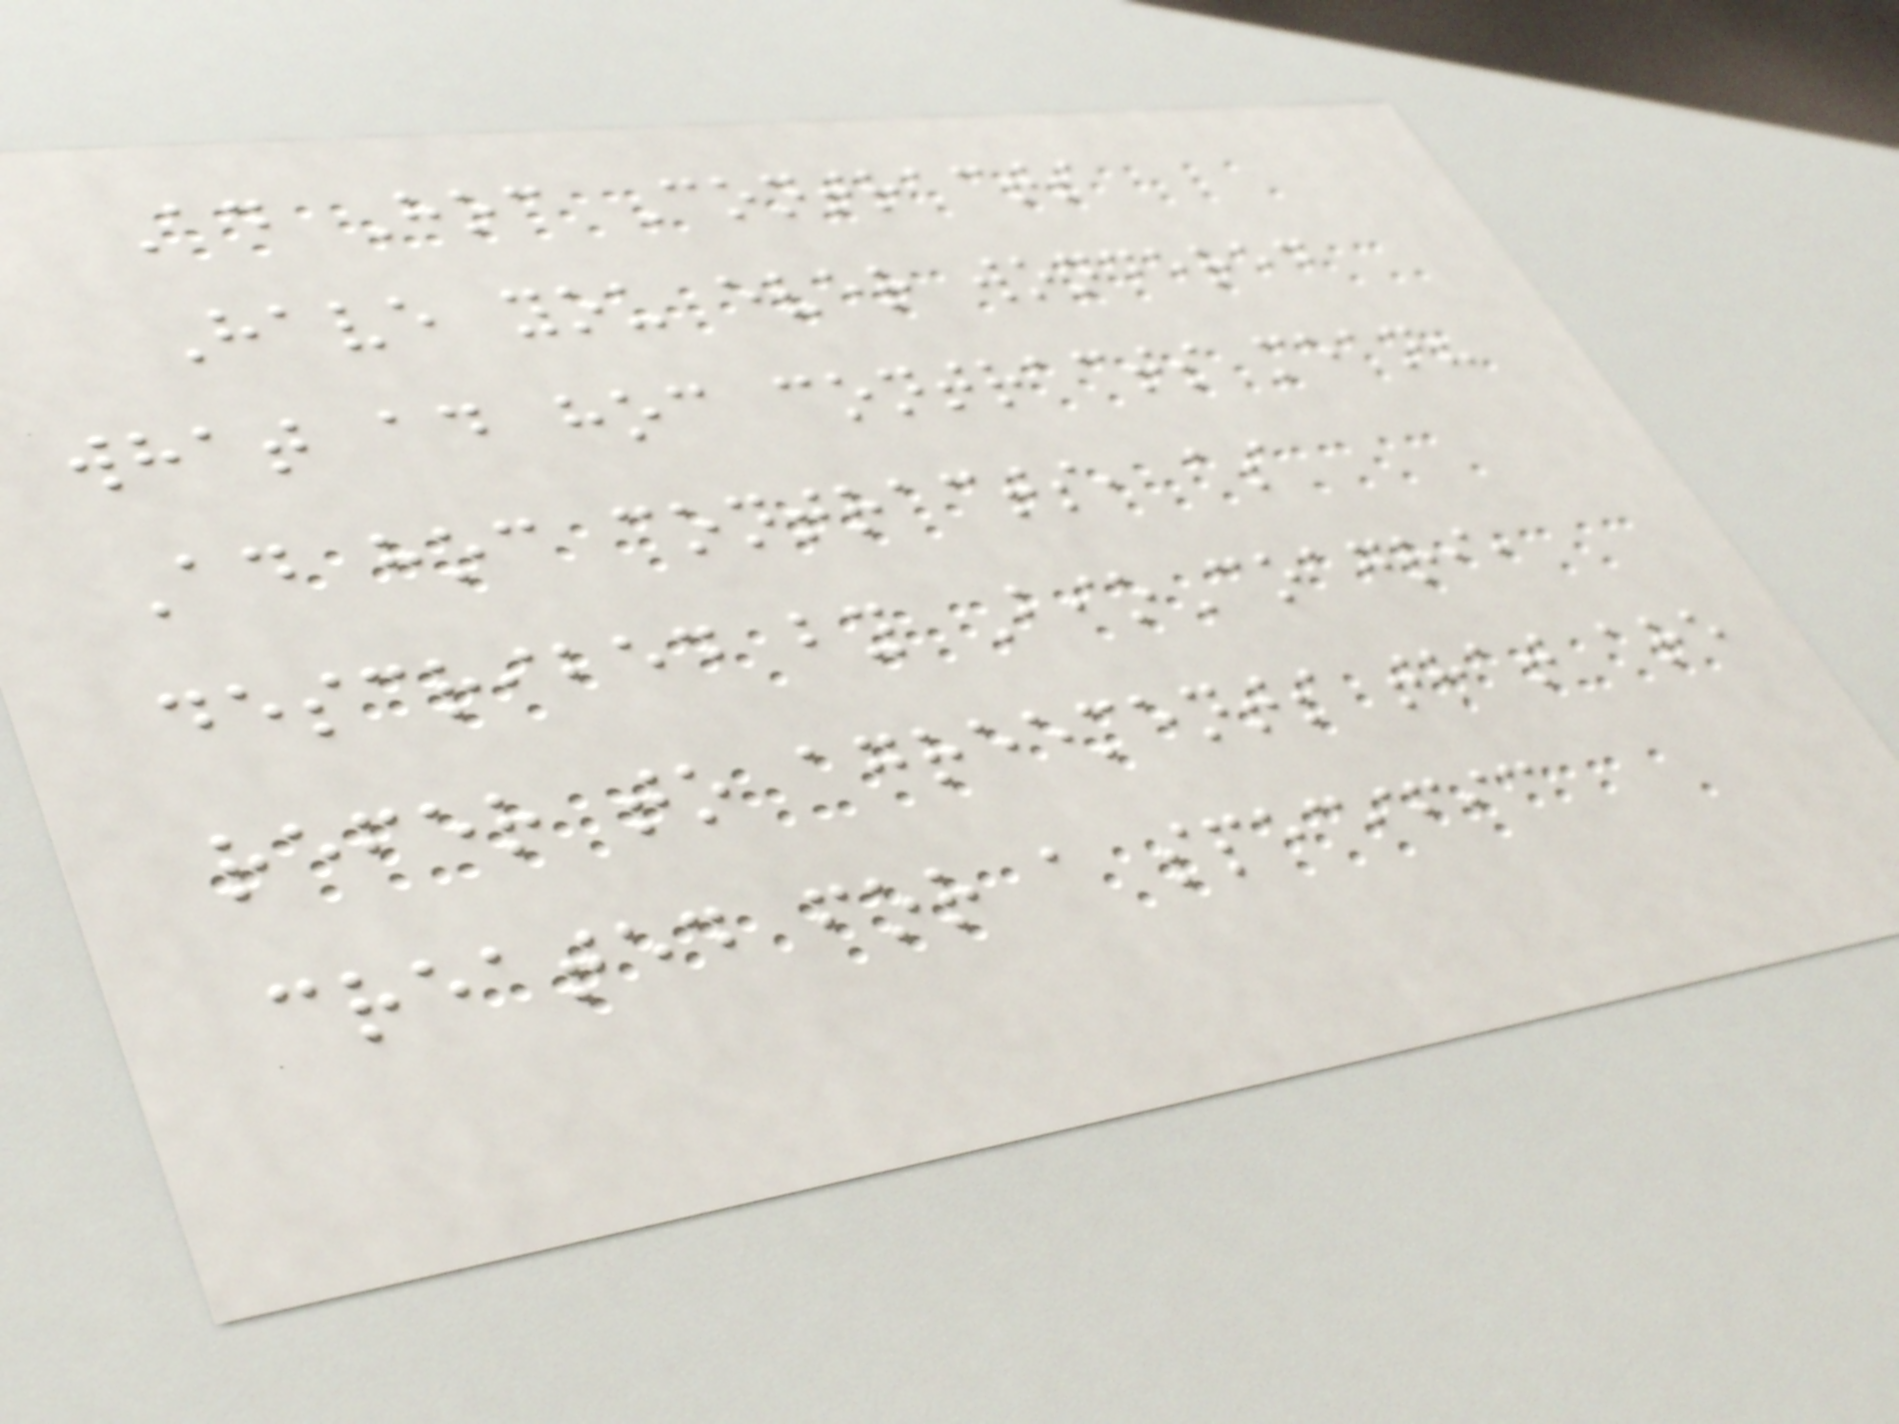Ad Hoc Contracts
Have you ever wondered
what ad hoc contracts mean?
Ad hoc contracts, as
described by BioCoagri,
refer to agreements that are
created for a specific
